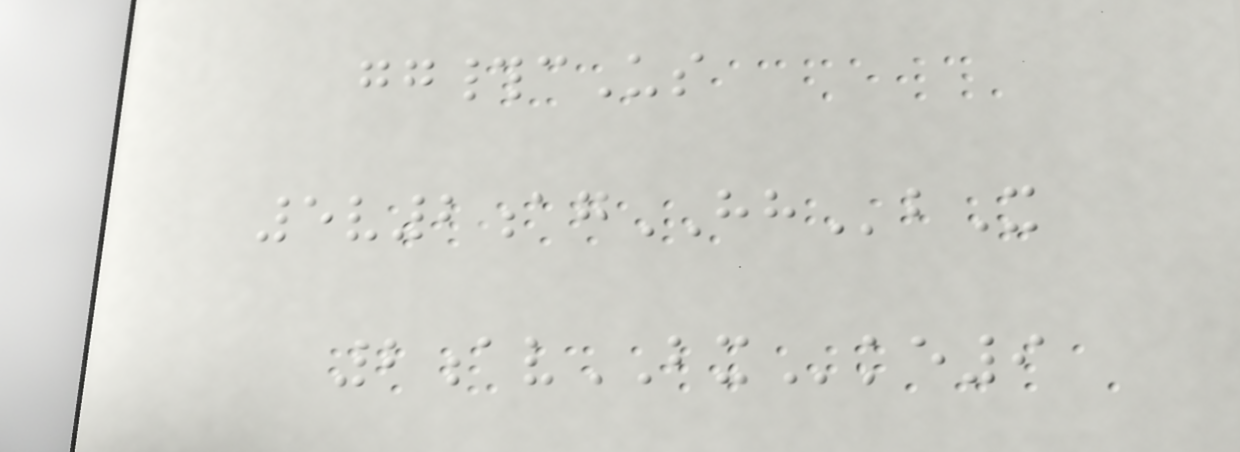gg#cUs
5v2agHHbX
2avBXke9
